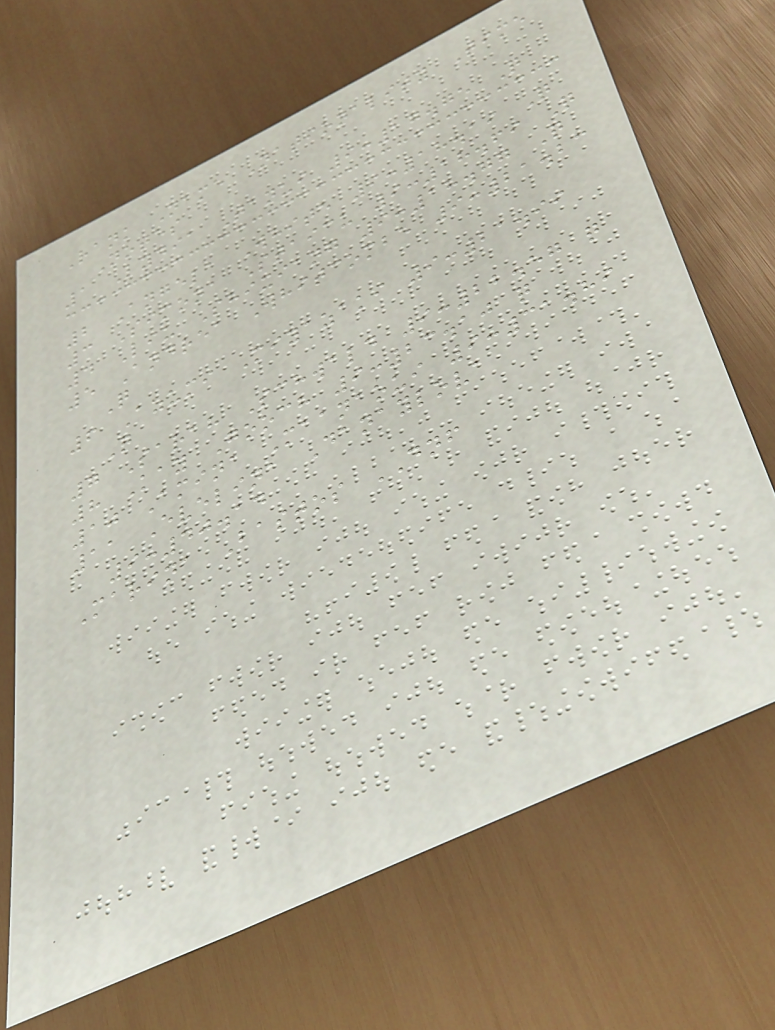Rank Name Nationality Time
Notes
1 Lydia Tanui 9:17.75 Q
2 Angela White 9:18.19 Q
3 Simona Staicu 9:18.69 Q
4 Liu Shixiang 9:18.77 Q
5 Andrea Whitcombe 9:21.23
Q
6 Azumi Miyazaki 9:21.99
Q
7 Sarah Schwald 9:22.57 q
8 Kay Gooch 9:23.10 q
10 Amina Maanaoui 9:31.89
11 Evelina Danaylova
9:40.14
Marina Bastos DNF
